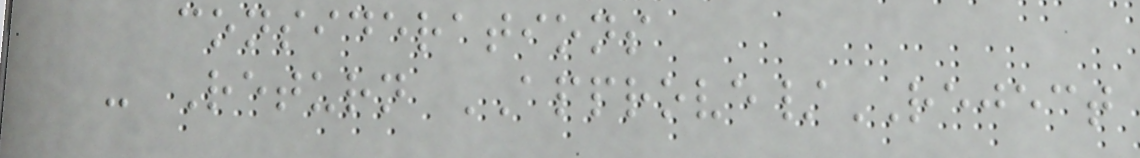considerations
- Return APPROVE/REJECT
